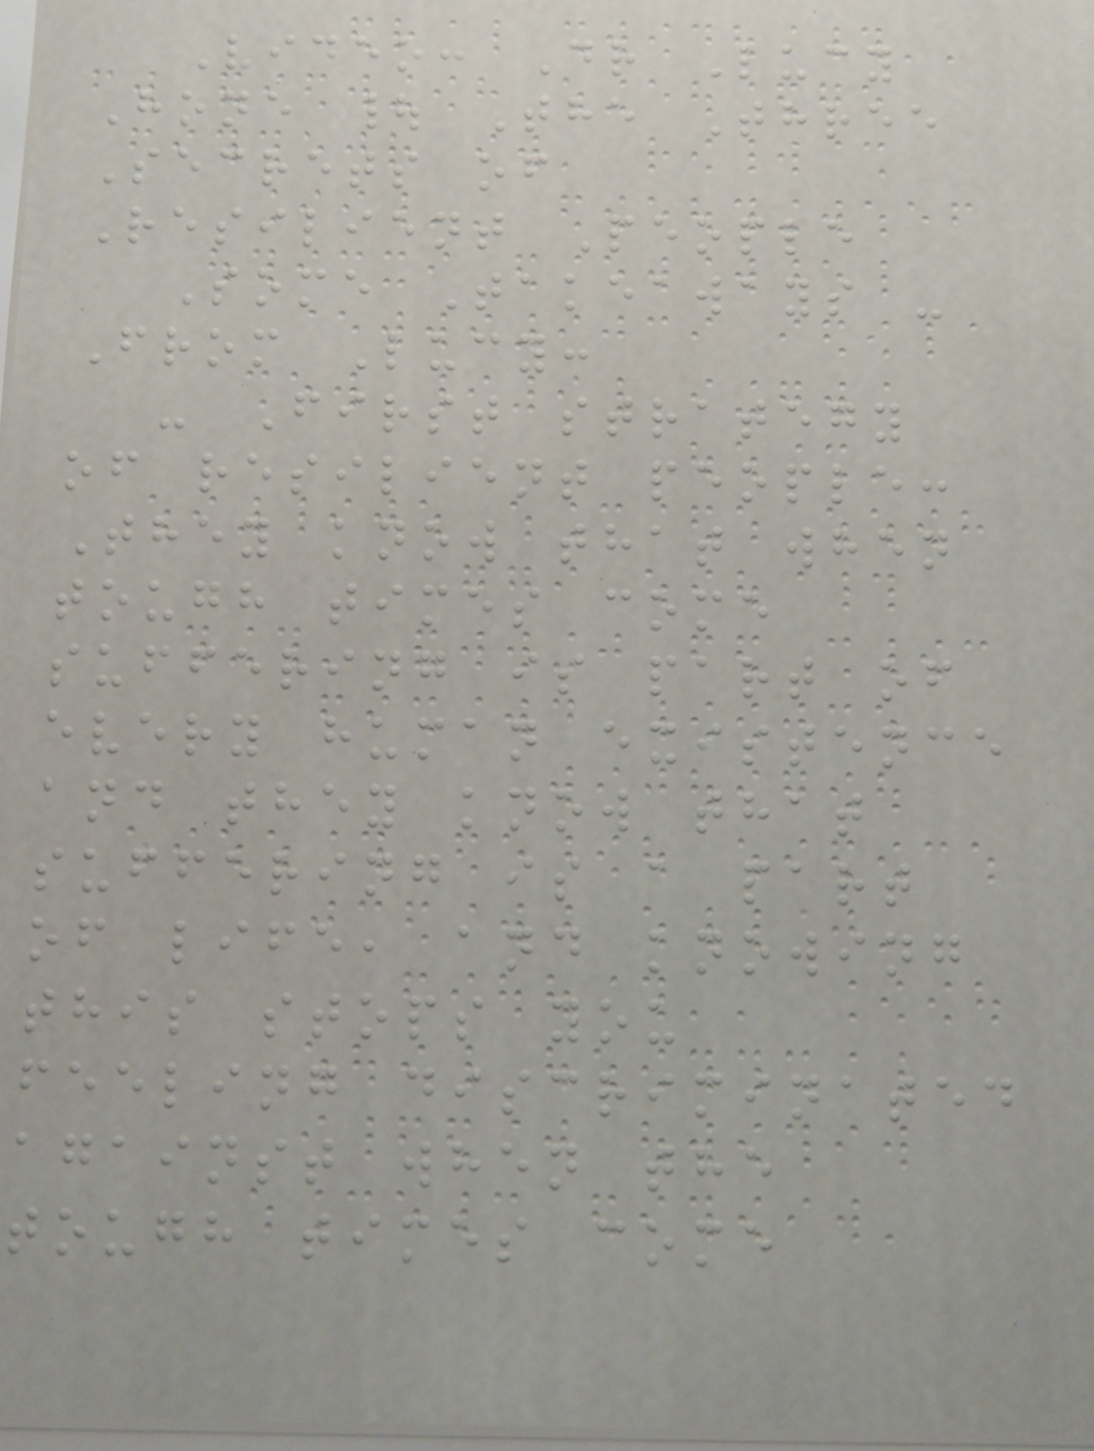Video: Dr Lucy
Hone | The Three
Secrets of
Resilient People
Some Takeaways -
From Lucy:
- First strategy
of resilient people:
They know that when
tough times come
suffering is part of
every human existence
and they know that
suffering is a part
of life, and knowing
this stops you
feeling discriminated
against when the
tough times come
